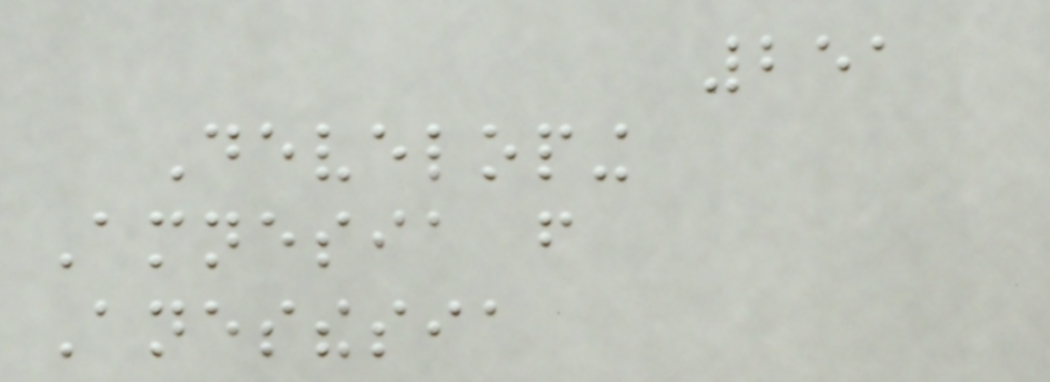251
Developing
Amnesia from
Anesthesia
